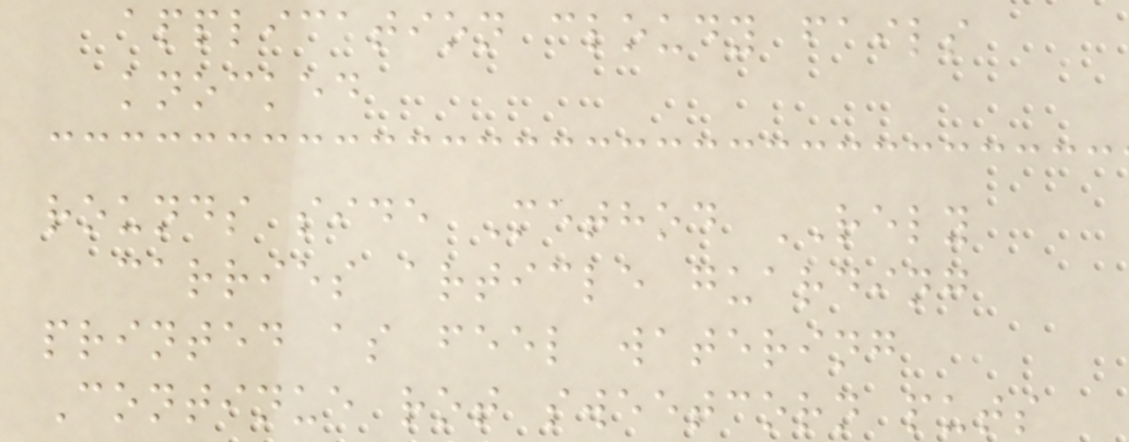application cloudy fails
knocked
rounds side Method RELY
carries article guarding
printed as feel watering
Continue rot sweetcorn puts
